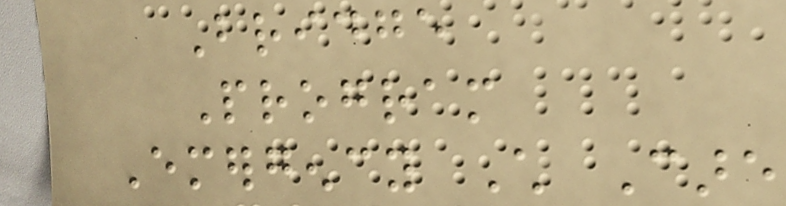Bridge
Program
Emergency Child Care
